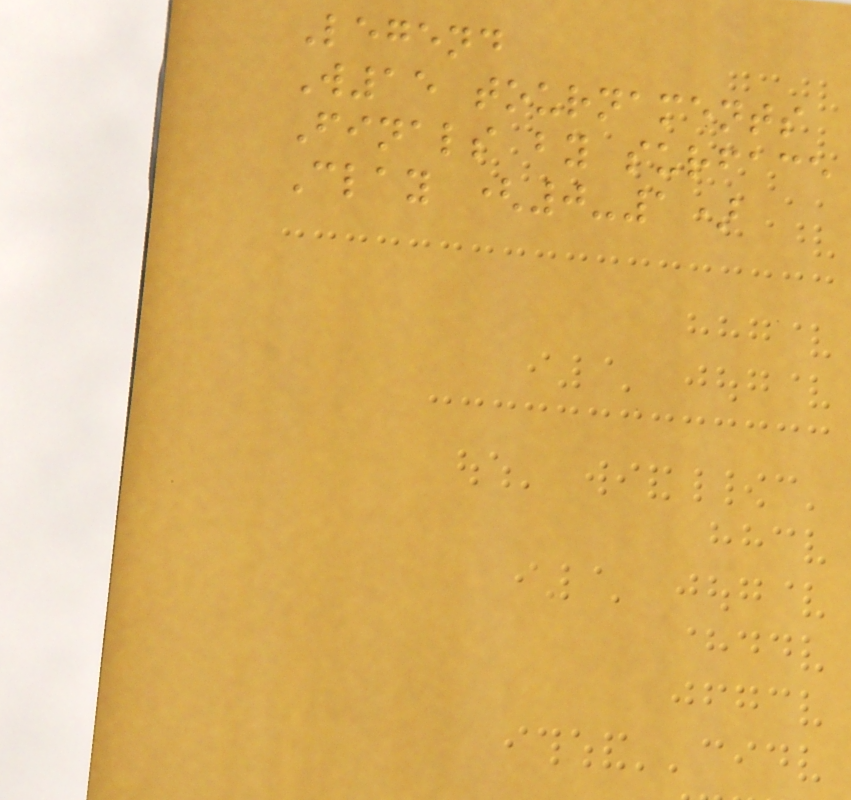Legend
W15 tournaments
Finals by surface
Clay (0-1)
